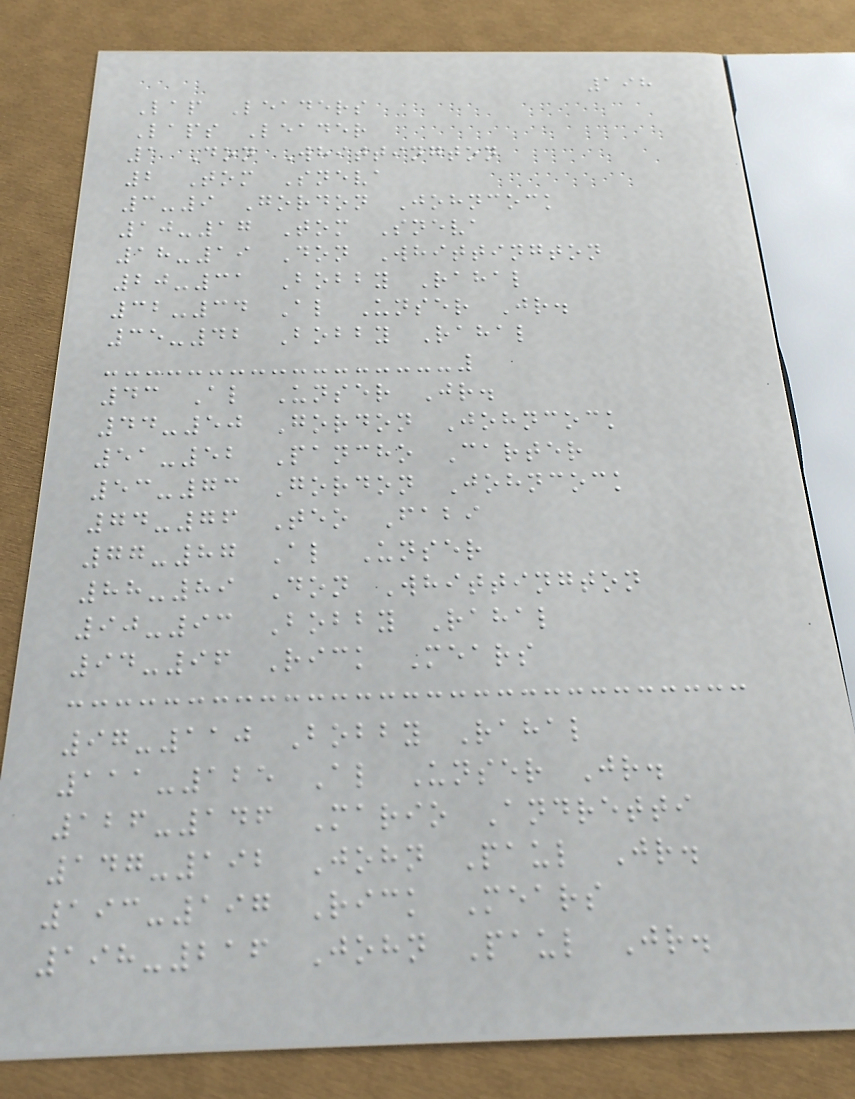198
Lap Leaders
Laps Leader
1 Don Whittington
2 Tom Sneva
3-9 Gordon Johncock
10-17 Tom Sneva
18-19 Don Whittington
20-31 Bobby Rahal
32-34 Al Unser Jr.
35-42 Bobby Rahal
43 Al Unser Jr.
44-50 Gordon Johncock
51-52 Pancho Carter
53-73 Gordon Johncock
74-76 Teo Fabi
77-87 Al Unser
88-89 Don Whittington
90-93 Bobby Rahal
94-96 Rick Mears
97-110 Bobby Rahal
111-125 Al Unser Jr.
126-146 Mario Andretti
147-192 John Paul Jr.
193-197 Rick Mears
198-216 John Paul Jr.
